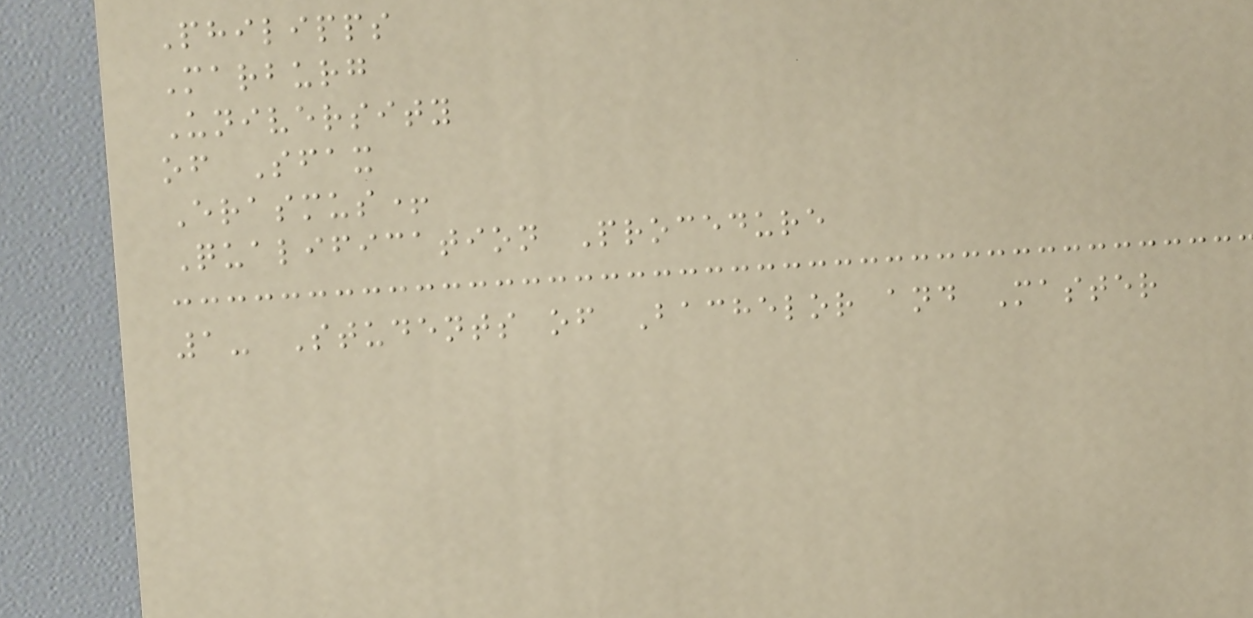Philipps
Marburg
University
of Sfax
Erasmus+
Qualification Procedure
1- Students of Bachelor and Master
